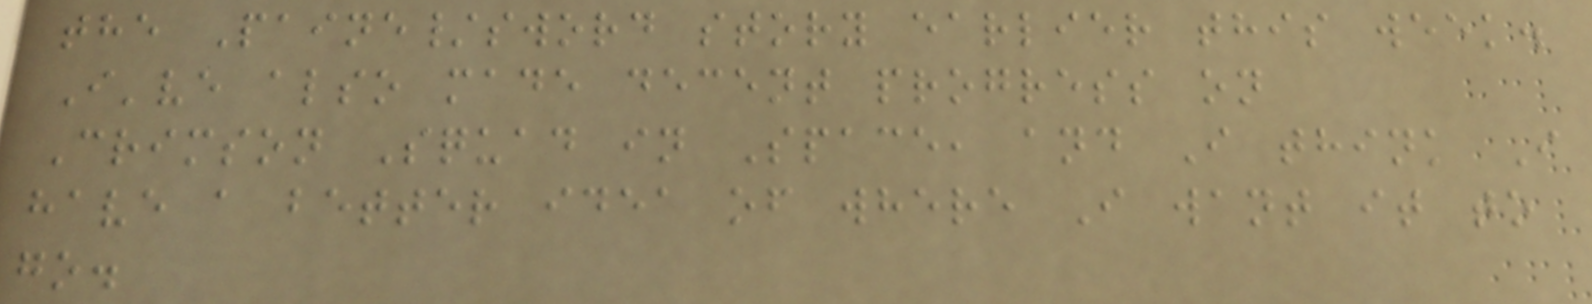the Paine/sword story earlier this week.
I've also made decent progress on
Crimson Squad in Space, and I think I
have a better idea of where I want it to
go.
